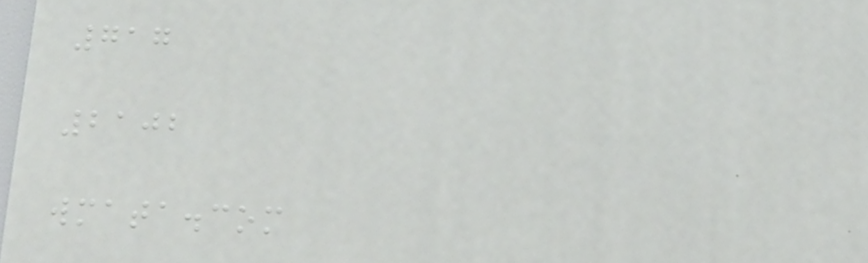717
2102
wmata.com
